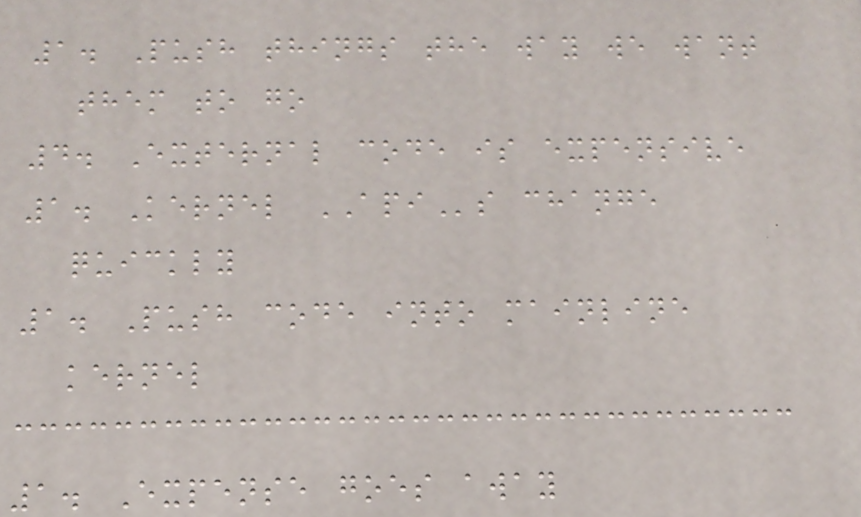1. Push things the way we want
them to go
4. External code is expensive
1. Kernel APIs change
quickly
1. Push code into mainline
kernel
1. Expense goes away
